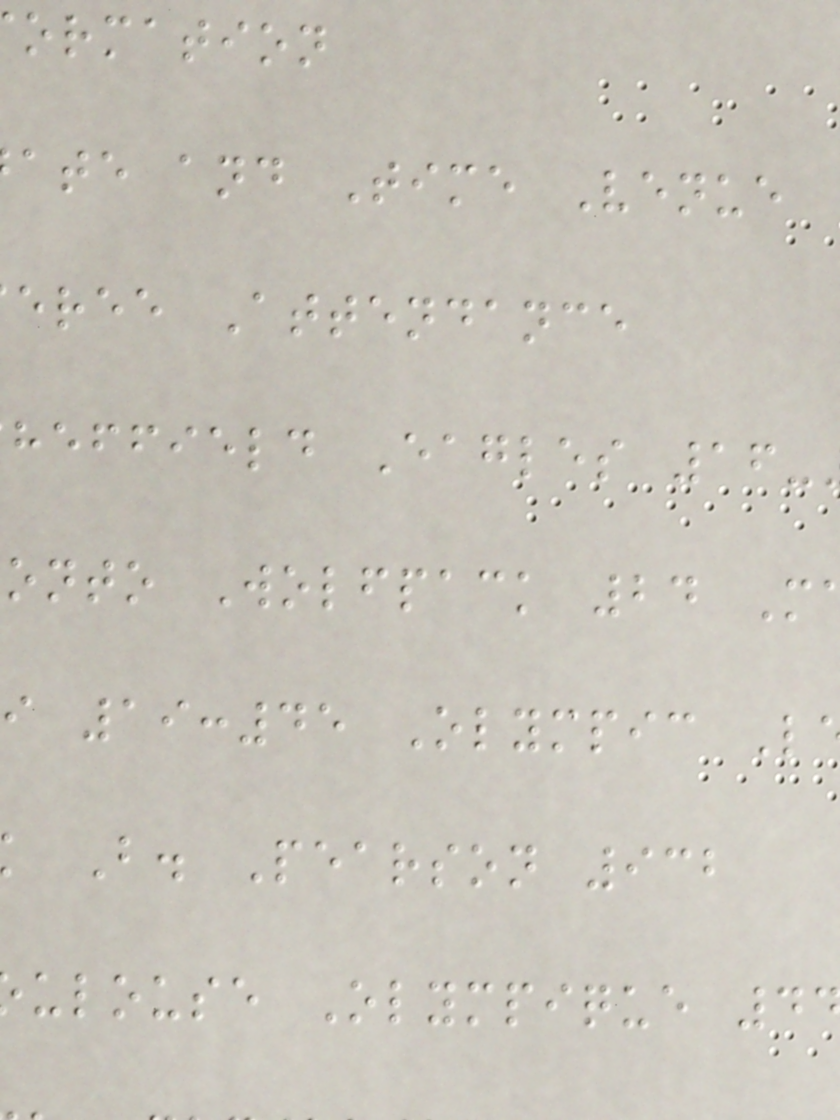ormation
ate and Time Venue
eree Attendance
heffield Eagles 16-
onto Wolfpack 24 M
i 19:45 Olympic L
B. Pearson 932
ulouse Olympique 4
